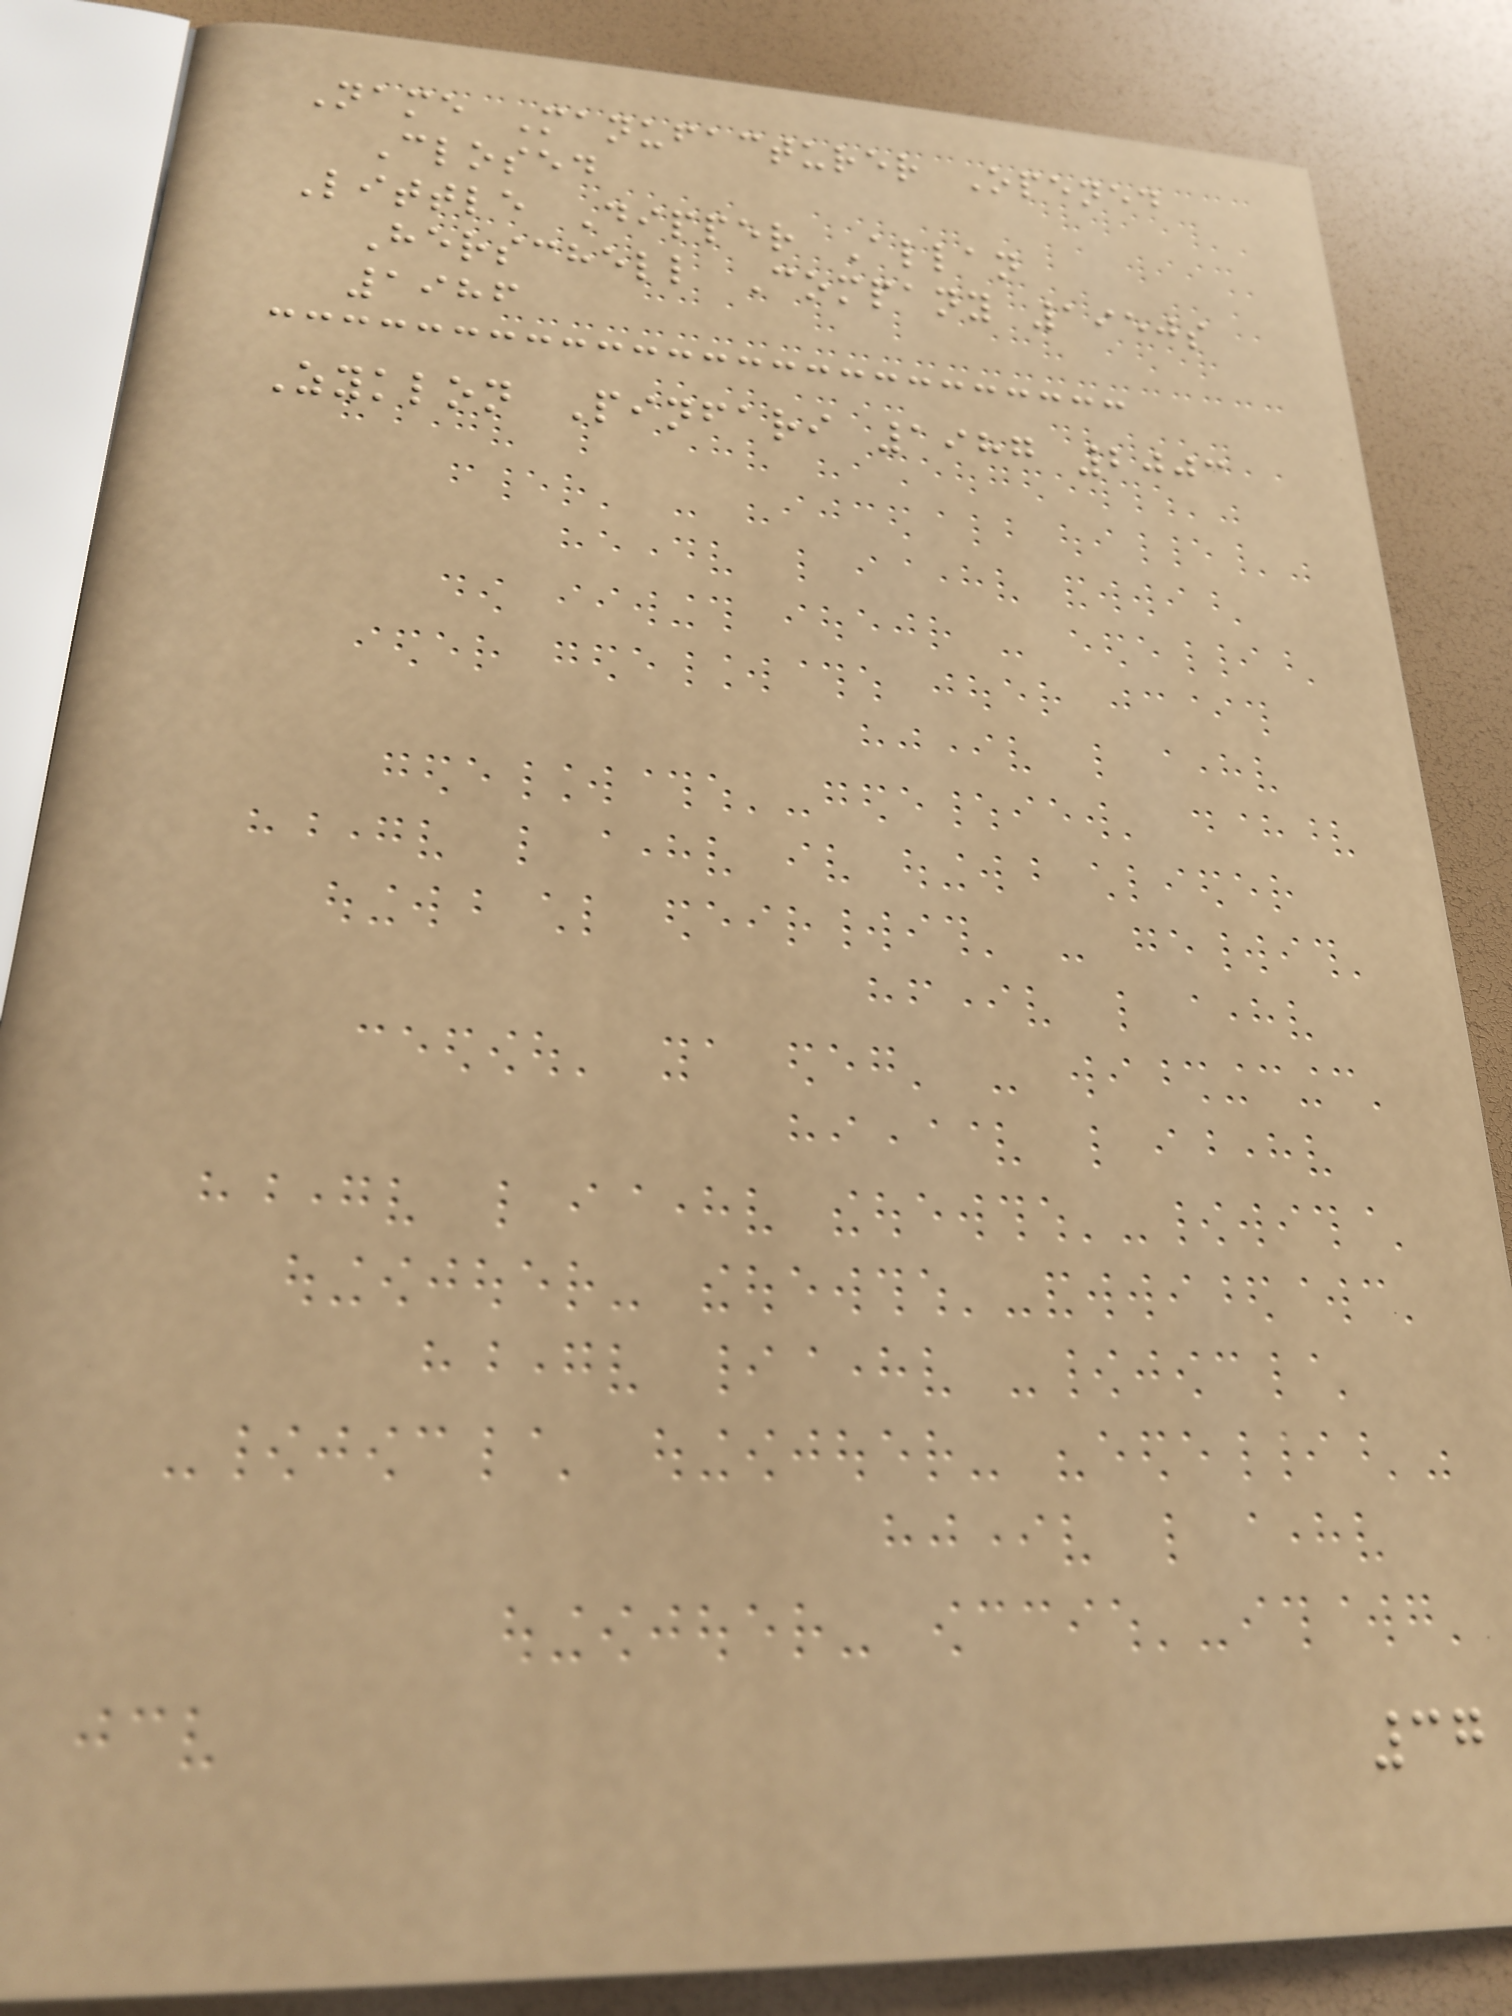Name Manufacturer Opened
Closed
Little Dipper Allan
Herschell Company 1950s
1986
Zyklon Pinfari 1987 2003
37
